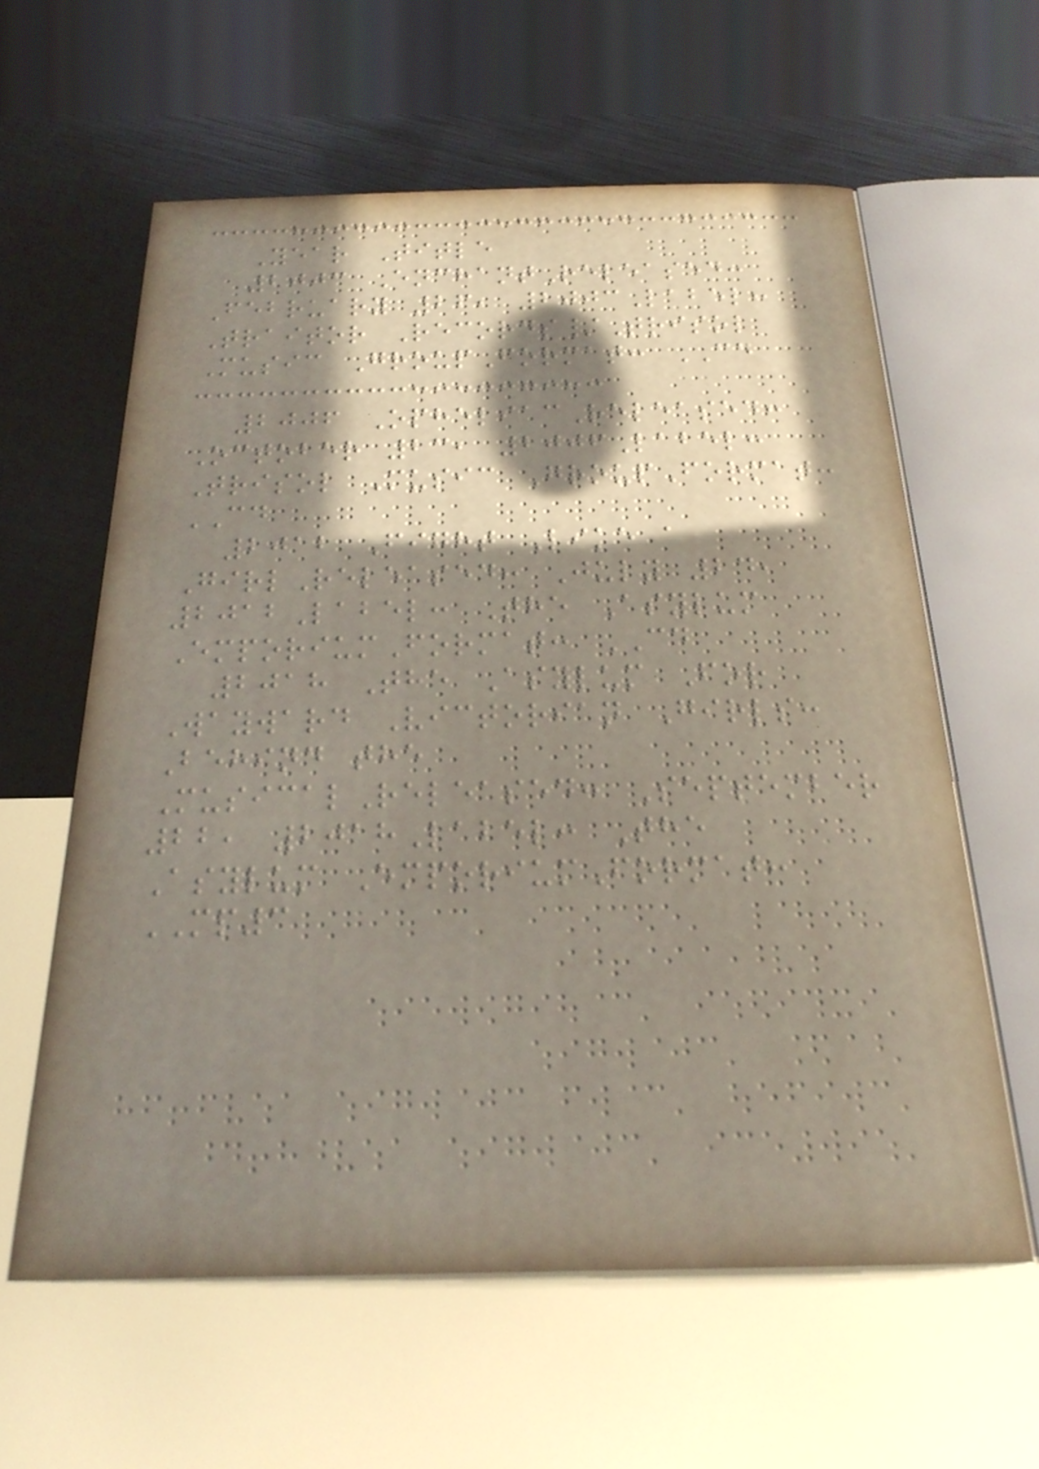Year Title
2003 EnchantReleased:
February 26, 2003Label:
Traitor Records/Trisol
Music GroupFormat: CD
2006 OpheliacReleased:
October 23, 2006Label:
Trisol Music GroupFormat:
CD
2012 Fight Like a
GirlReleased: July 24,
2012Label: The Asylum
EmporiumFormat: CD
2018 The Asylum For
Wayward Victorian Girls:
Behind the
MusicalReleased: September
22, 2018Label: The
Asylum EmporiumFormat:
MP3
